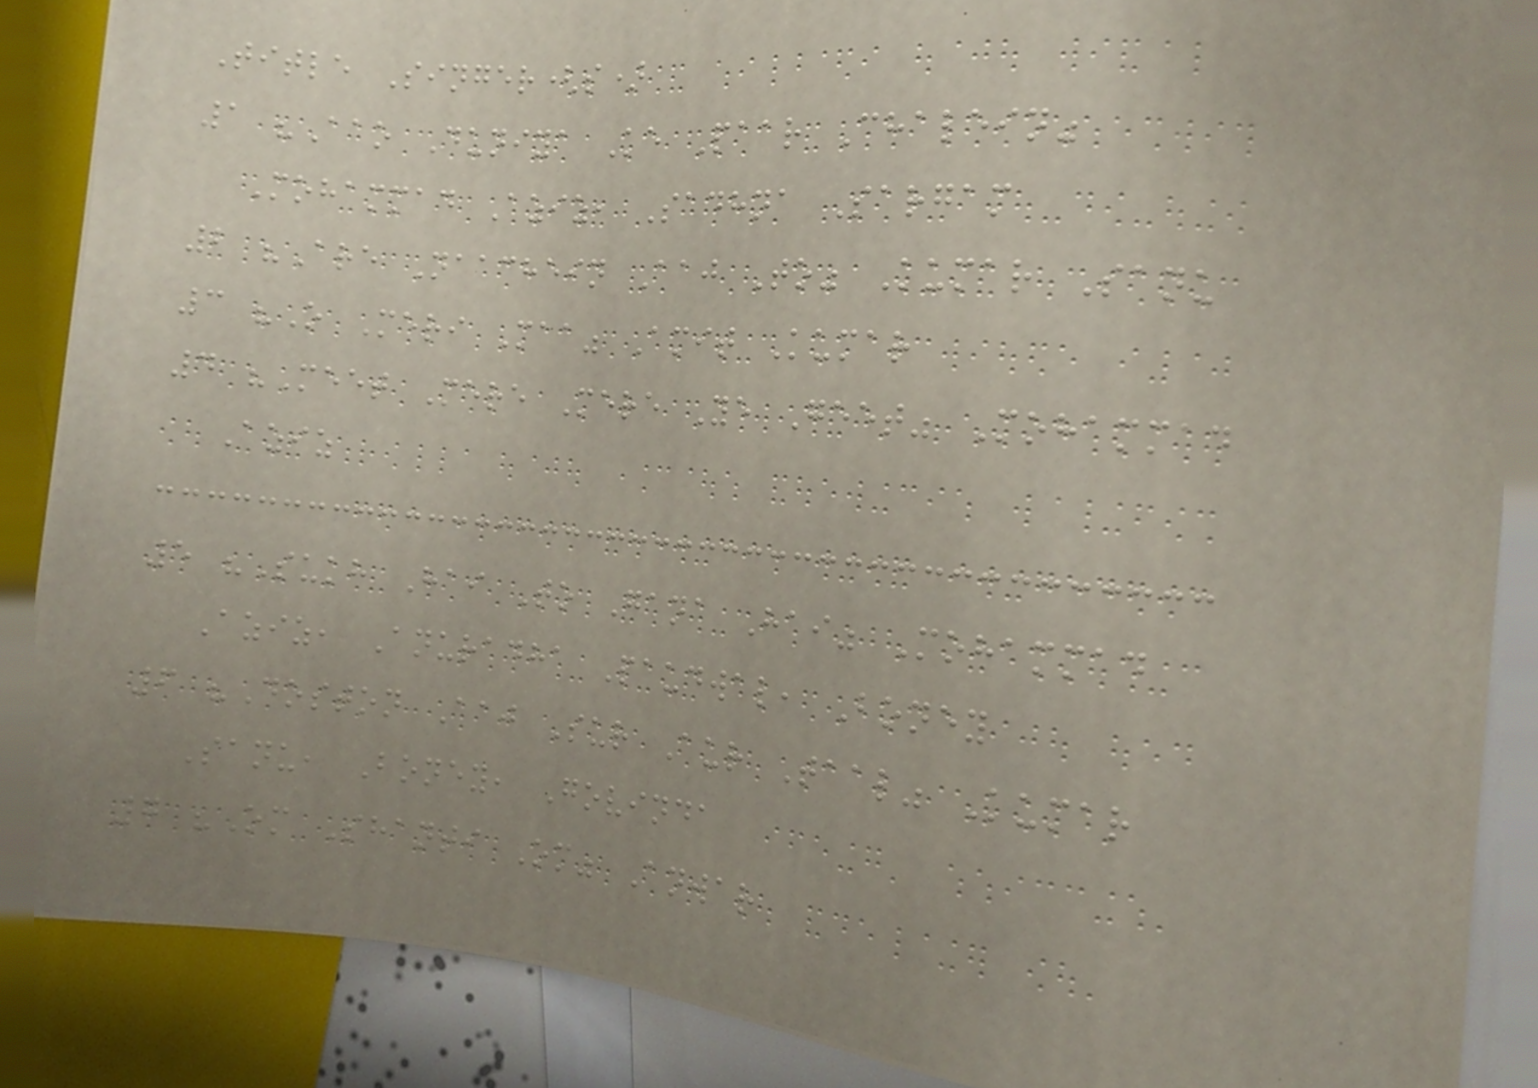Title Singer(s)
1 "Aao Duniya Ke Paar Chalein"
Mohammad Aziz, Sadhna Sargam
2 "Are Naachein Aaj To" Kumar Sanu
3 "O Meri Maa" Amit Kumar
4 "Meet Mere Mere Ye Geet" Mohammad
Aziz
5 "Sukh Hai To Gana Hai" Mohammad
Aziz, Anuradha Paudwal, Boney
6 "Doston Aaj Sur Aur Taal" Kumar
Sanu, Boney, Govinda
7 "Om Shanti Om" Anwar
